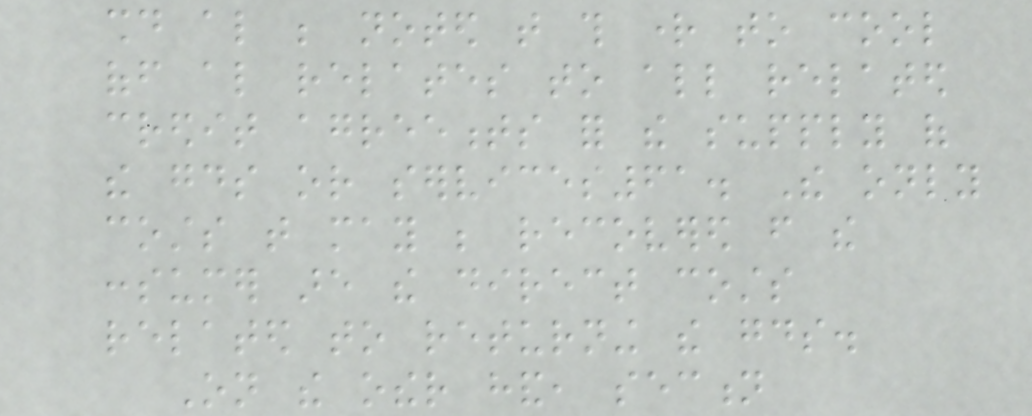should also be noted that this right to cool
off also relates to all related
credit agreements for the supply of
the goods or services61. The only
costs that may be recovered from the
consumer are the direct costs
related to returning the goods.
On the other hand, section
